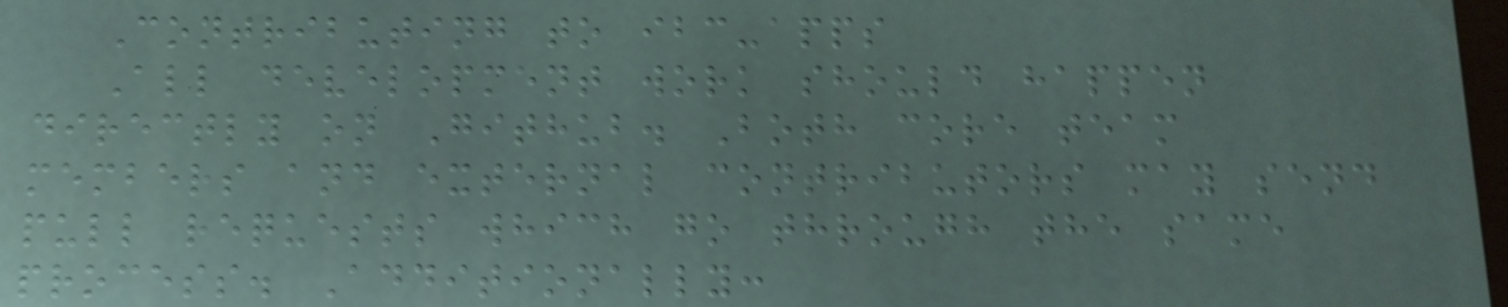Contributing to ibc-apps
All development work should happen
directly on Github. Both core team
members and external contributors may send
pull requests which go through the same
process. Additionally:
